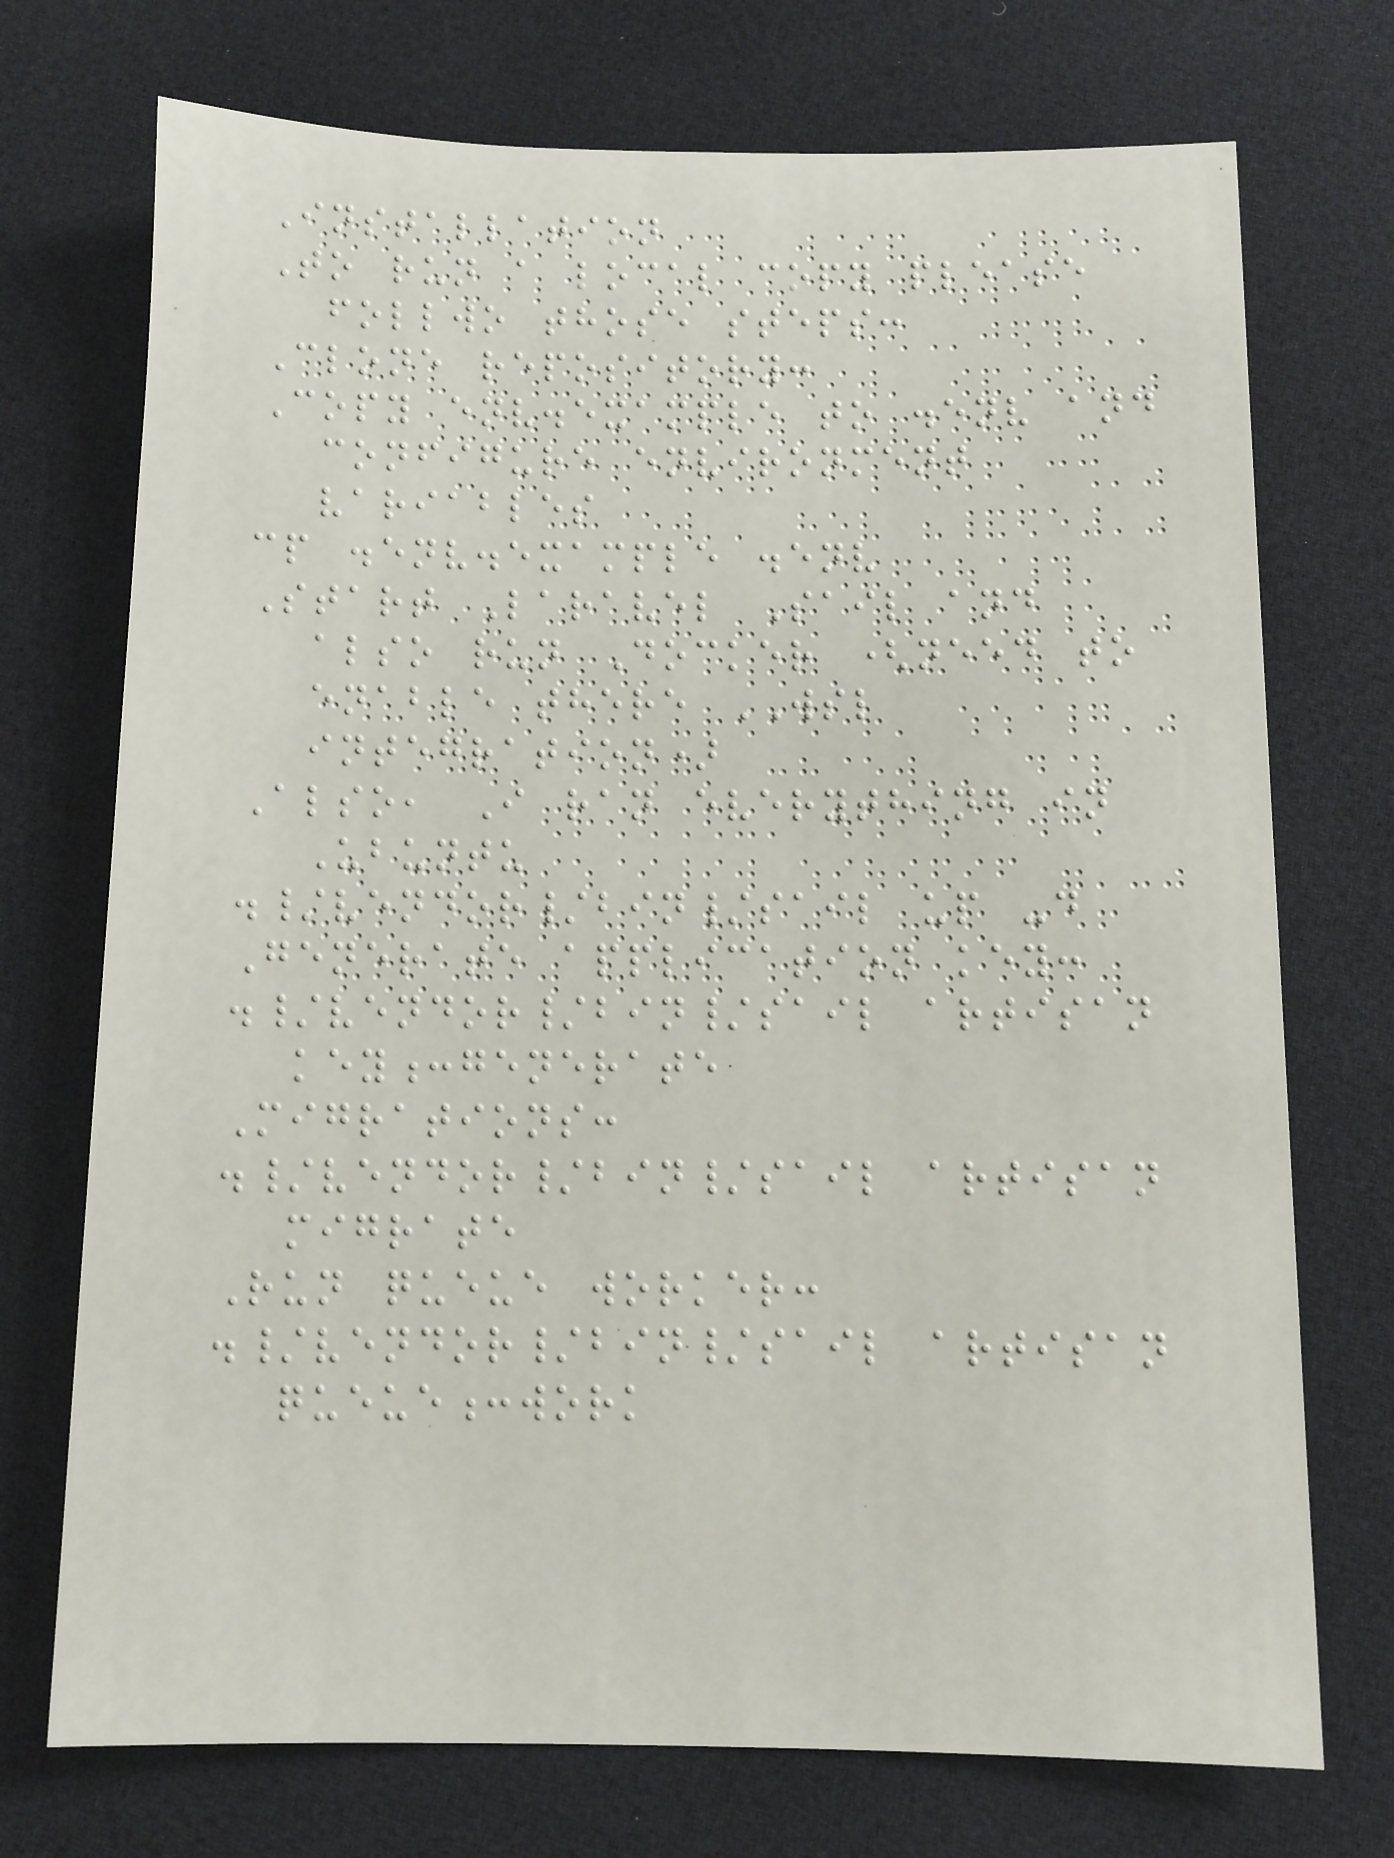Installation
To run a local copy please
follwo those steps:
Clone repository:
Copy env.example to .env and
configure environment
variables
cp .env.example .env
Start Laravel Sail and
also run Docker (need to
enable there WSL
integration)
Also, I ran everything in
Ubuntu
./vendor/bin/sail up -d
Generate application key:
./vendor/bin/sail artisan
key:generate
Migrations:
./vendor/bin/sail artisan
migrate
Run queue worker:
./vendor/bin/sail artisan
queue:work
